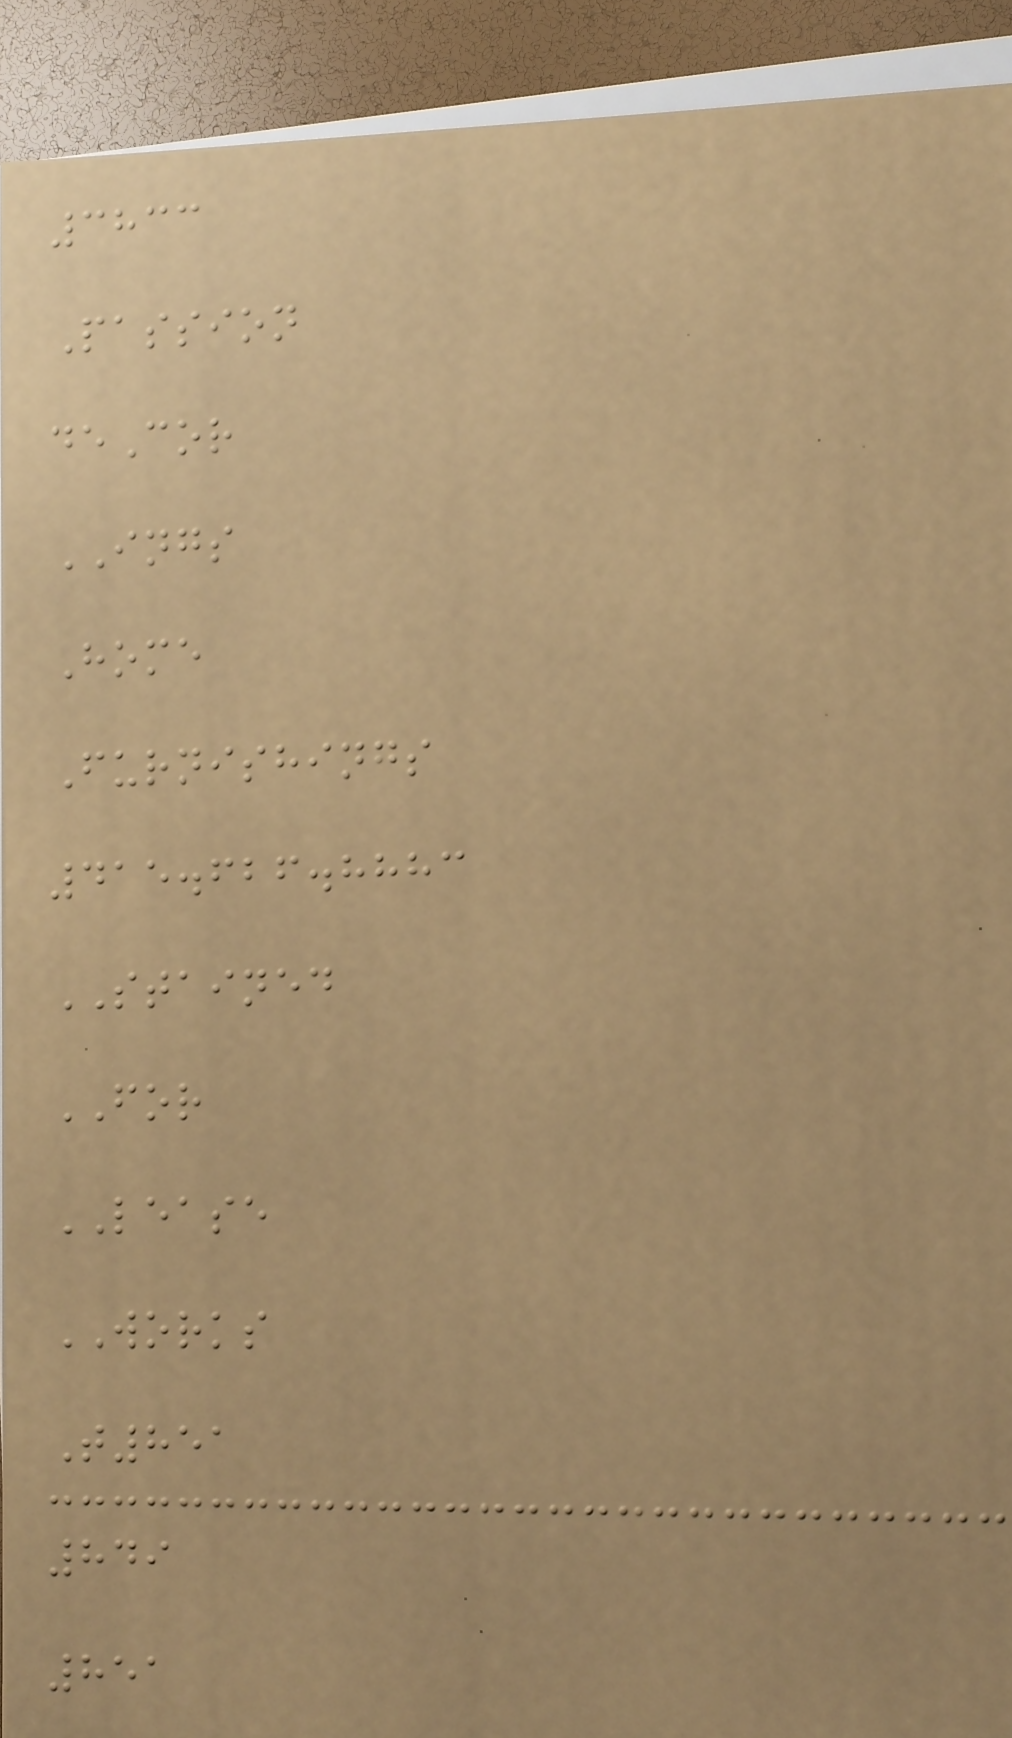3833
Passion
deCor
INGS
Home
Furnishings
415.626.8883
STAINED
FOR
LEASE
WORKS
T851
849
851
